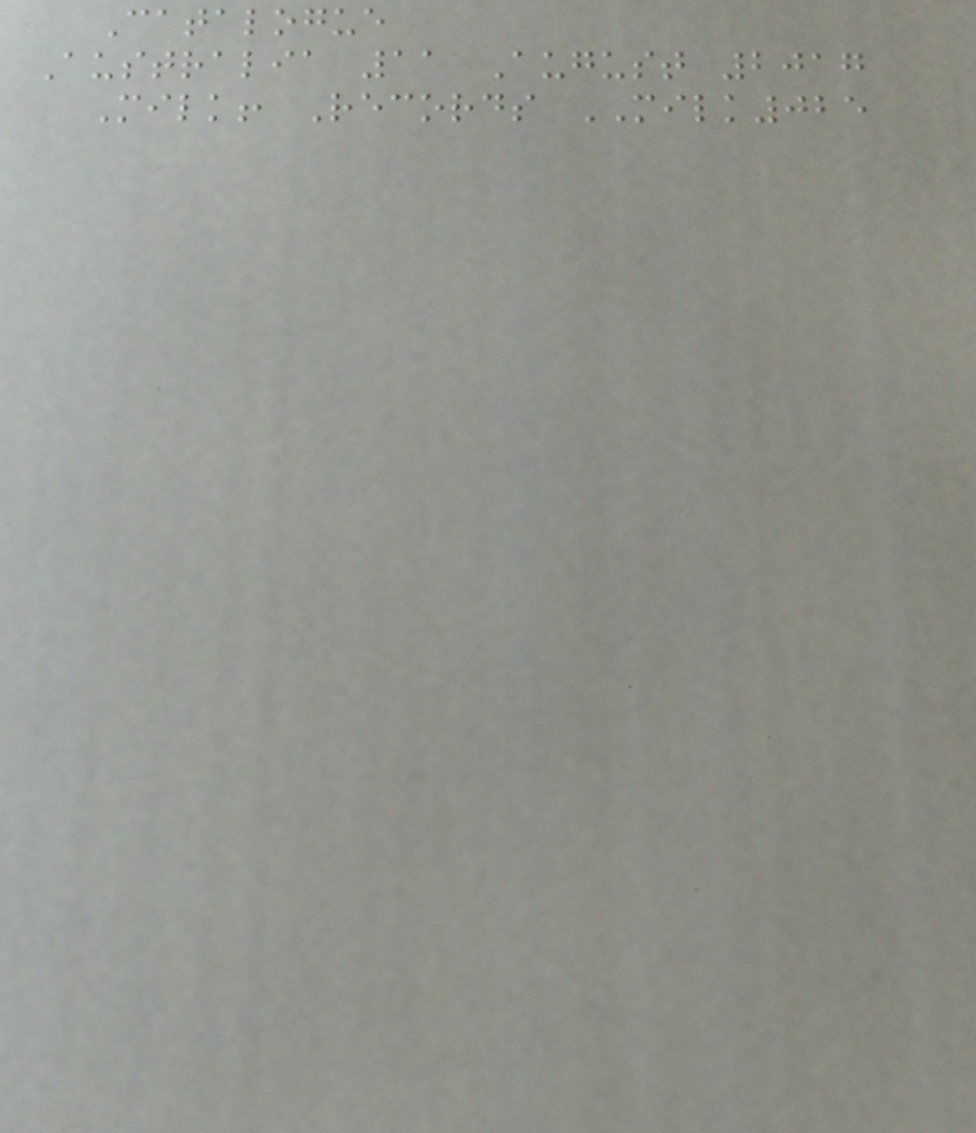Catalogue
Australia 11 August 2017
Milk! Records MILK025
